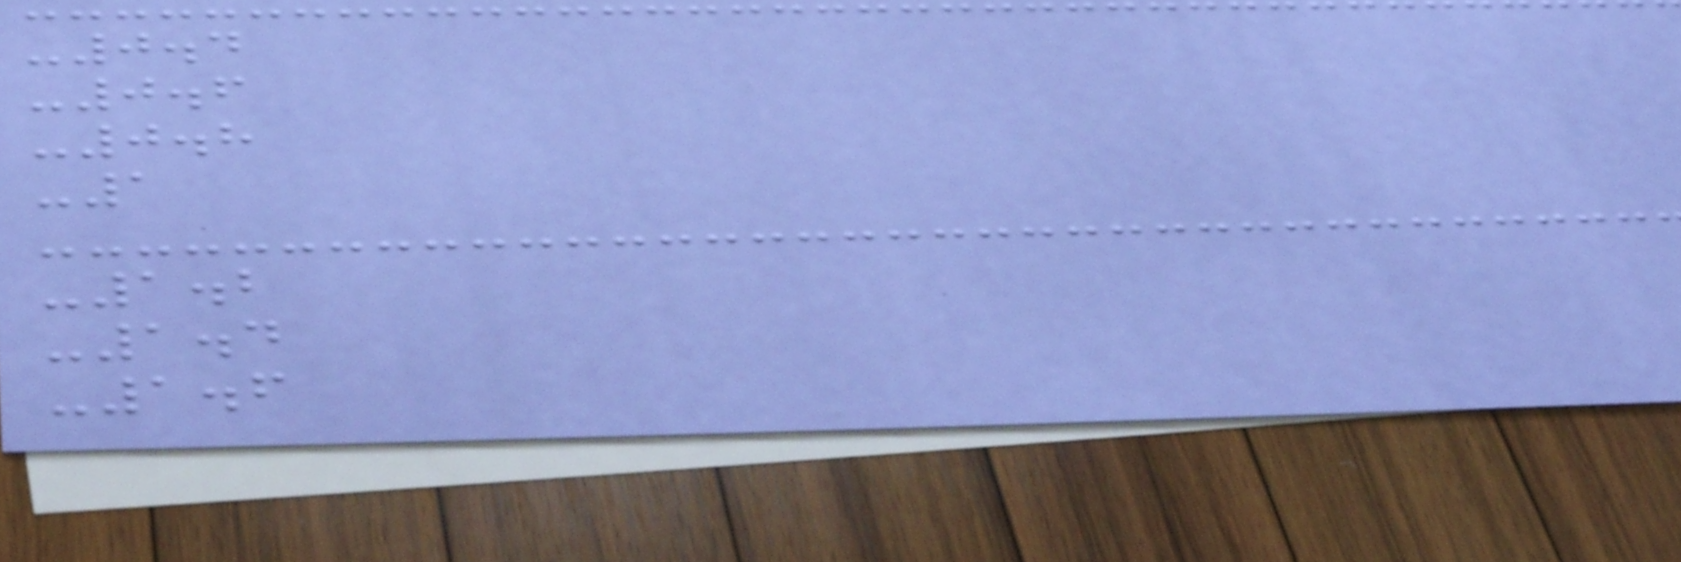-0.4
-0.6
-0.8
-1
-1.2
-1.4
-1.6
